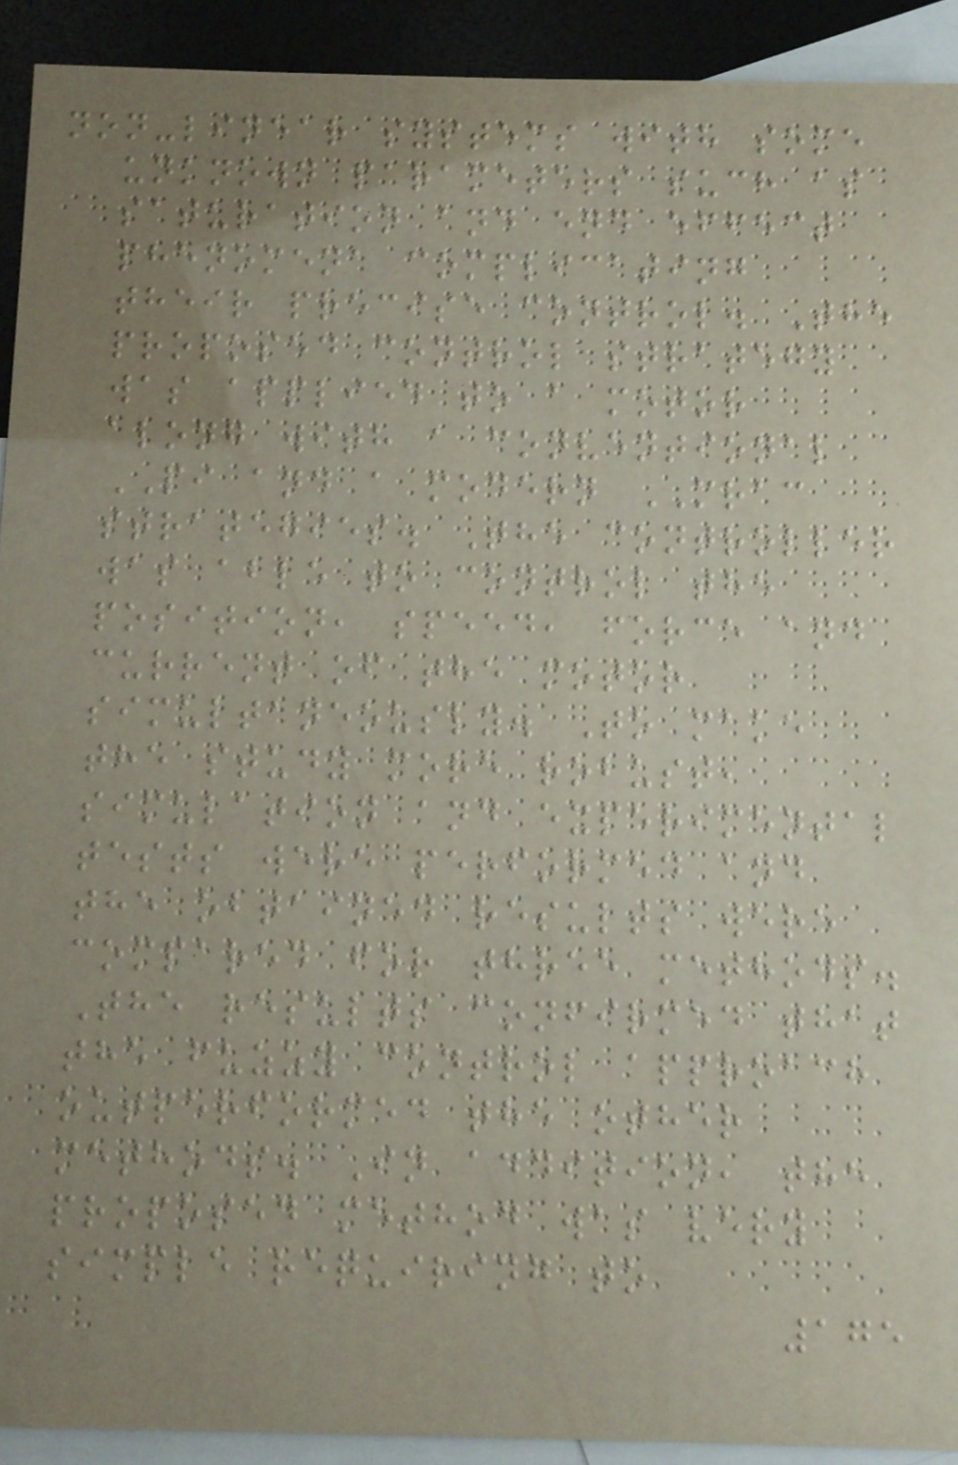non-linear systems with some
unknown parameters such as
saturation and end effect
phenomena complicating
their precise control. The
proposed control strategy
was applied to a motor
along with a conventional
PI and a modern MRAC
strategies. The controller
was able to control the
position, speed, force and
current of the motor
simultaneously. To make
the study more robust,
simulation and experimental
tests were performed and
the obtained results were
compared for three methods.
The results confirmed that
the fuzzy control approach
outperformed the other
methods. In addition, the
proposed method was very
simple requiring to
175
